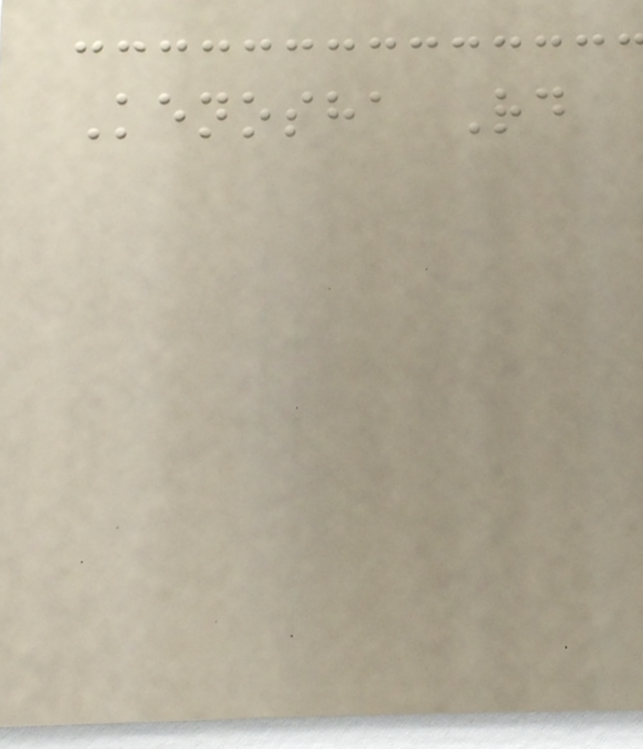Kenosha Rd
